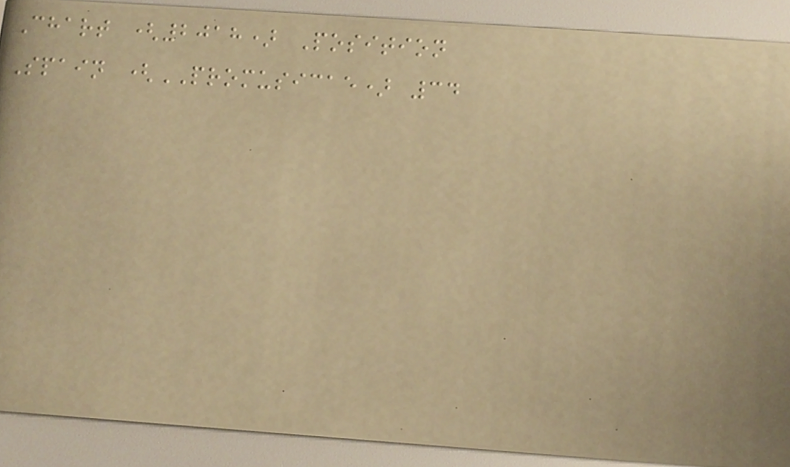Chart (2018) Position
Spain (PROMUSICAE) 34
